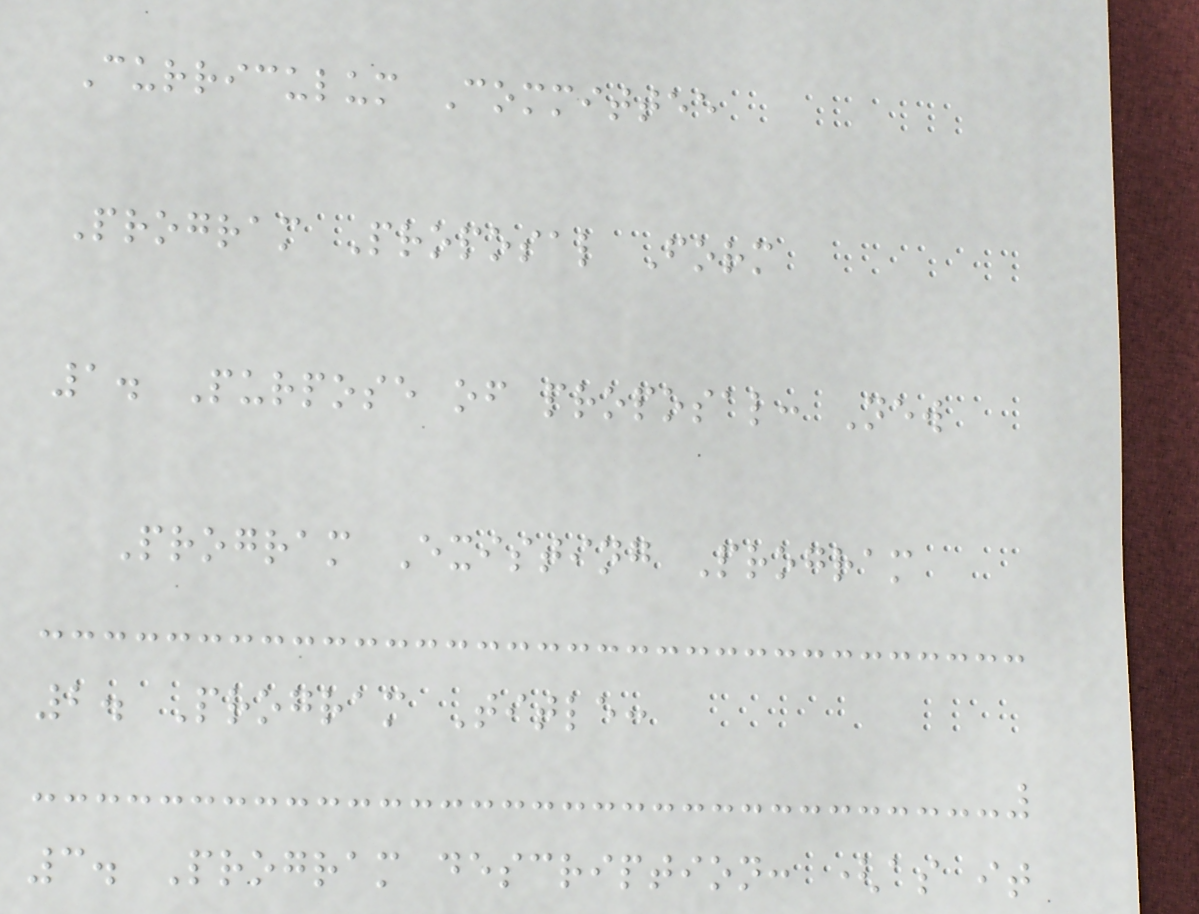Curriculum Committee
Program Proposal Form
1. Purpose of proposal: New
Program Existing Program
2. Program Title:
3. Program description: (as it
